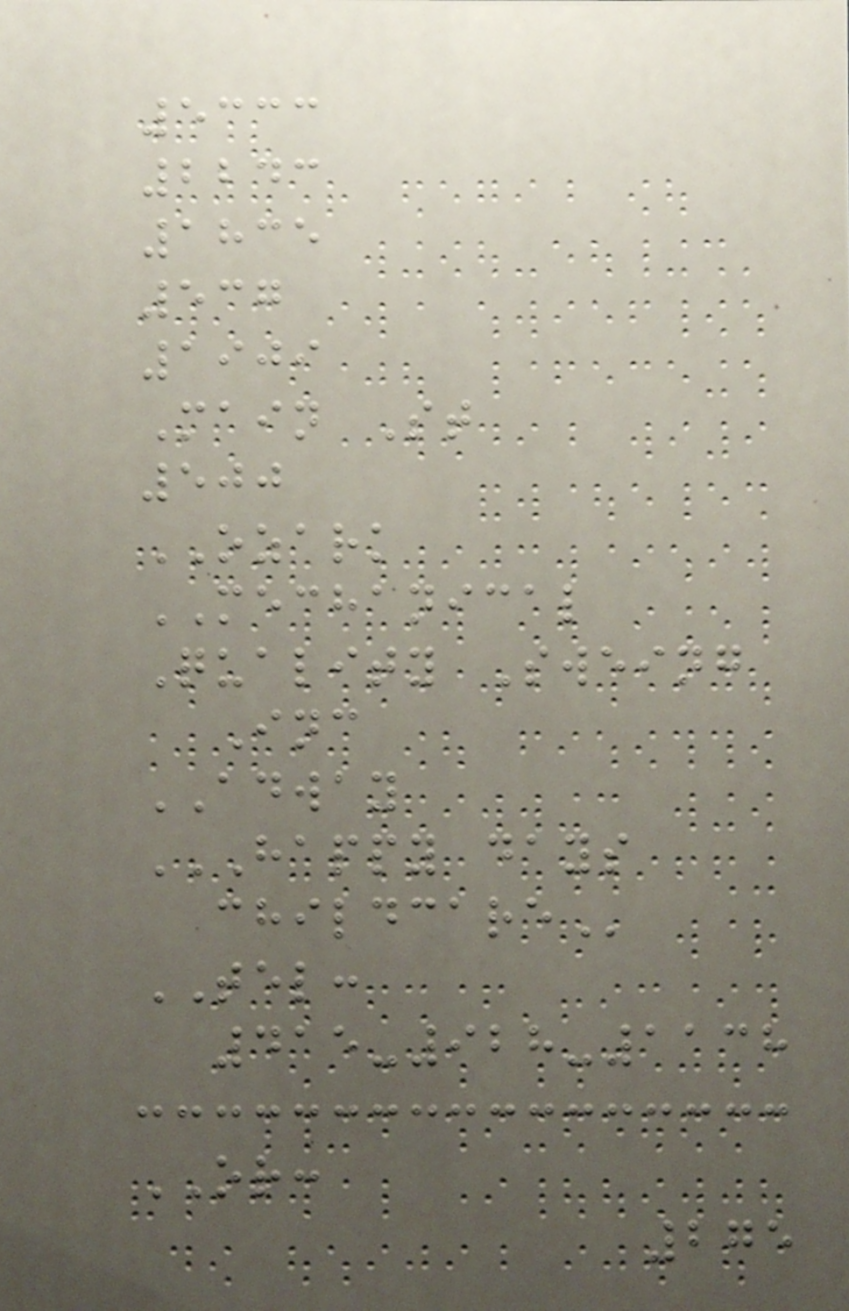5333
2243
1835
537
1909
Main St
500
OZARK
MECHANICAL
Quality Sweing
Inc
ADWAY
HAPPY DAYS
CHILDCARE
TEL:
415-928-1138
OR:
275
